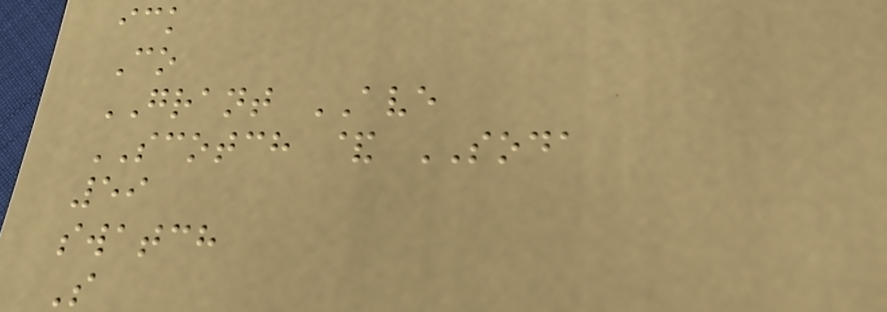ick
Co
GRANT AVE
SCOTCH & SODA
59
swatch
S
